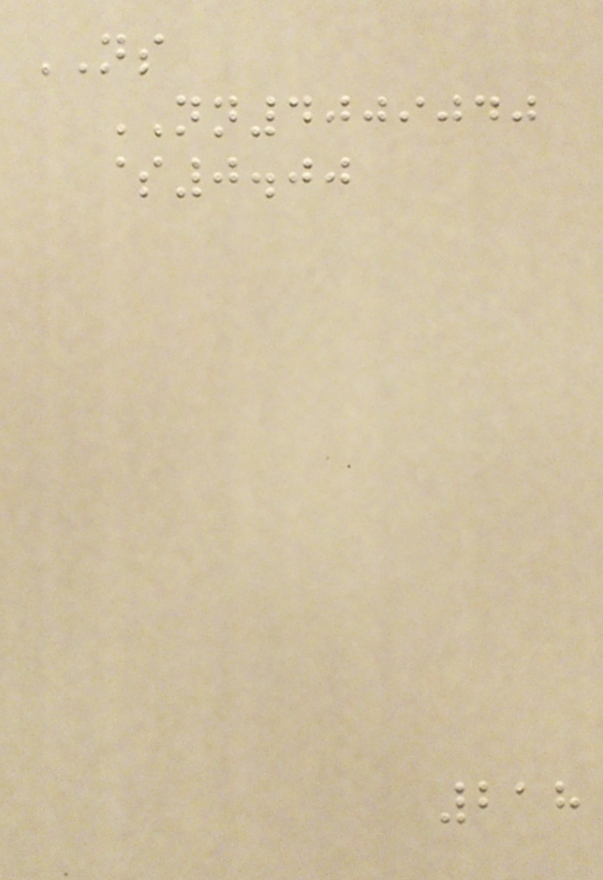NS
NN4009040
$0.00
218
